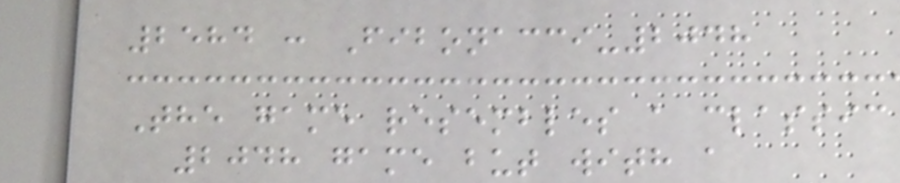2584 : Fibonacci-2048
The game resembles a classic
2048 game but with a
